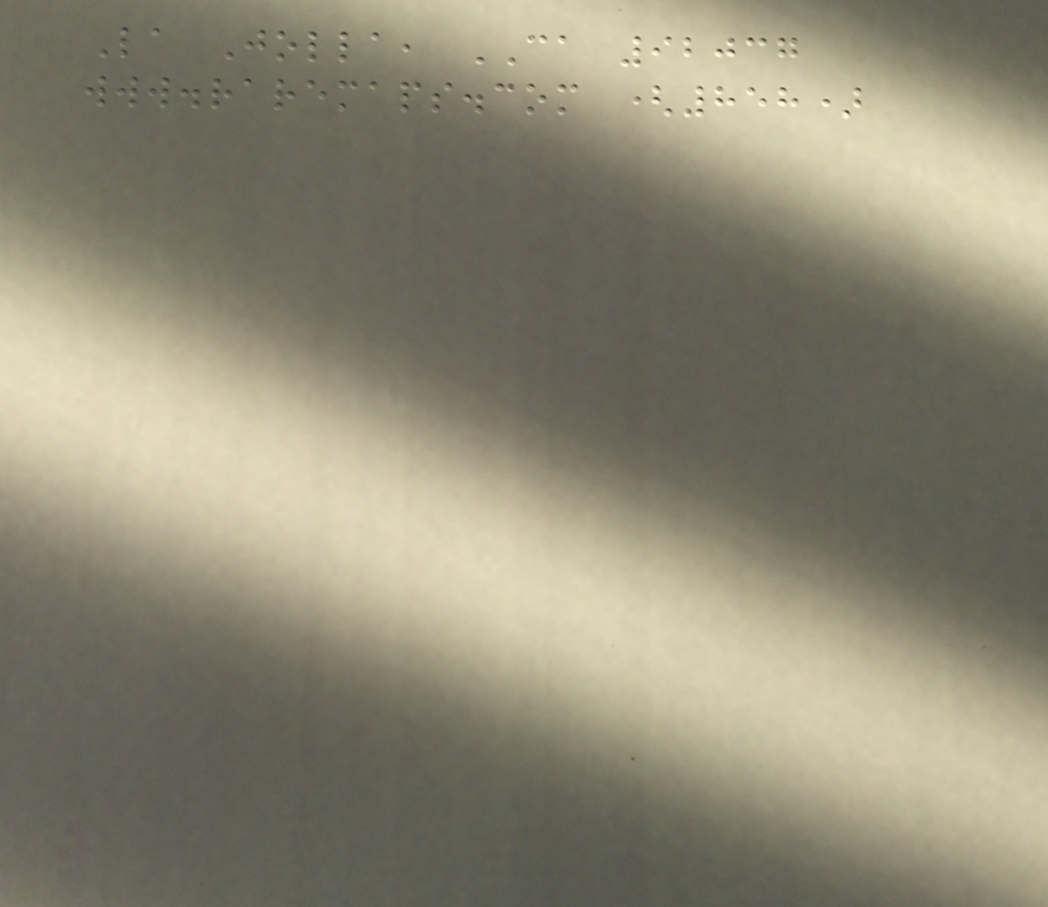La Jolla, CA 92037
www.raremaps.com (858)
